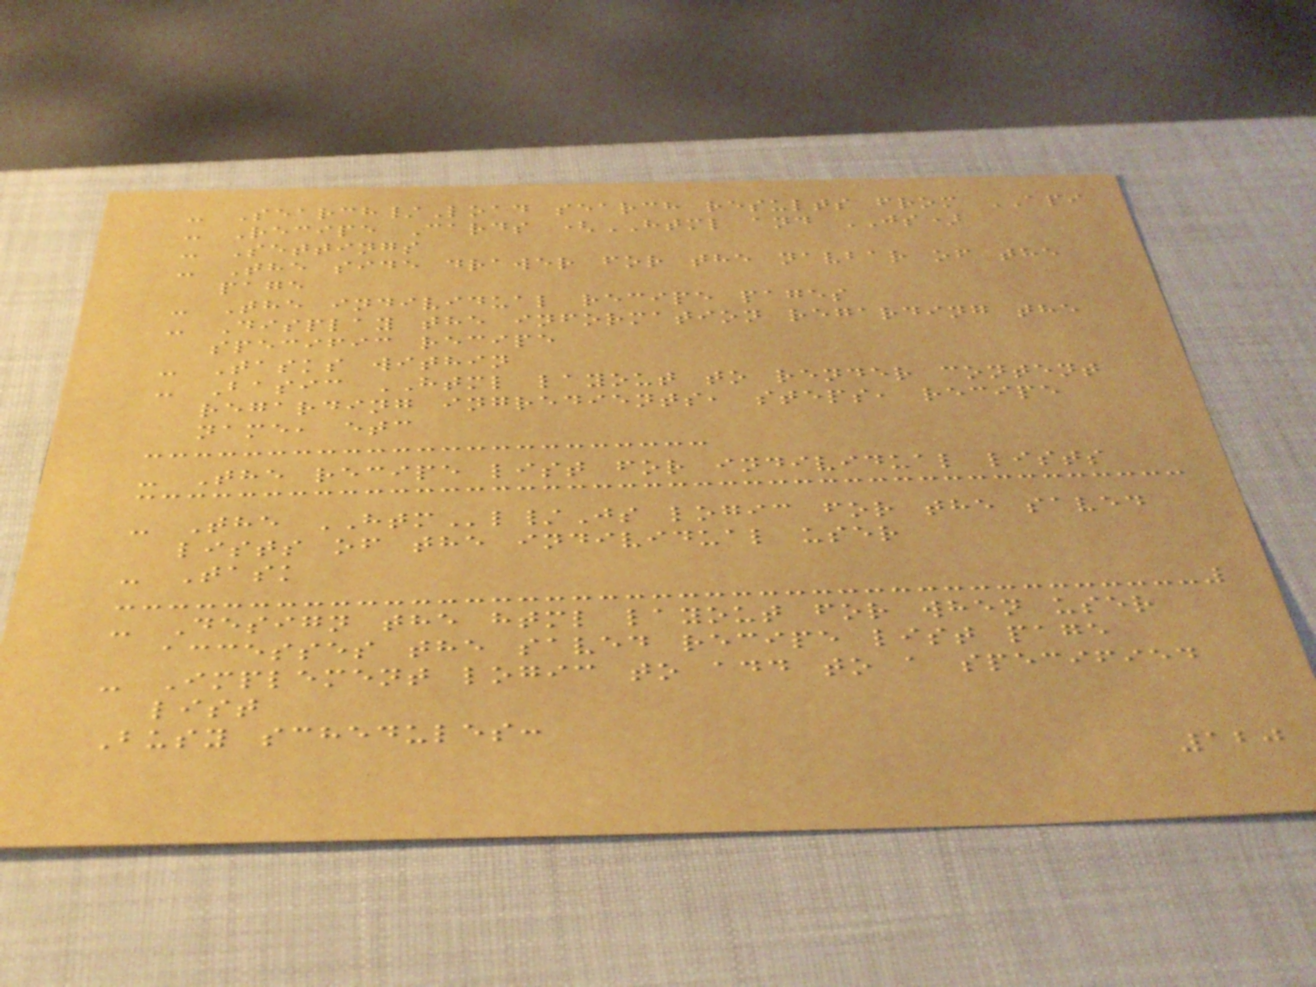- Search/Load search results from API
- Recipe Cards (HTML and JS)
- Settings
- The side drawer for the navbar of the
page
- The individual recipe pages
- Display the information regarding the
specific recipe
- Tasks within
- Basic HTML layout to render content
regarding ingredients, steps, recipe
name, etc
- The recipe list for individual lists
- The HTMl/Js logic for the saved
lists of the individual user
- Task
- Design the html layout for when user
accesses the saved recipe list page
- Implement logic to add to a specified
list
Busy schedules:
120
